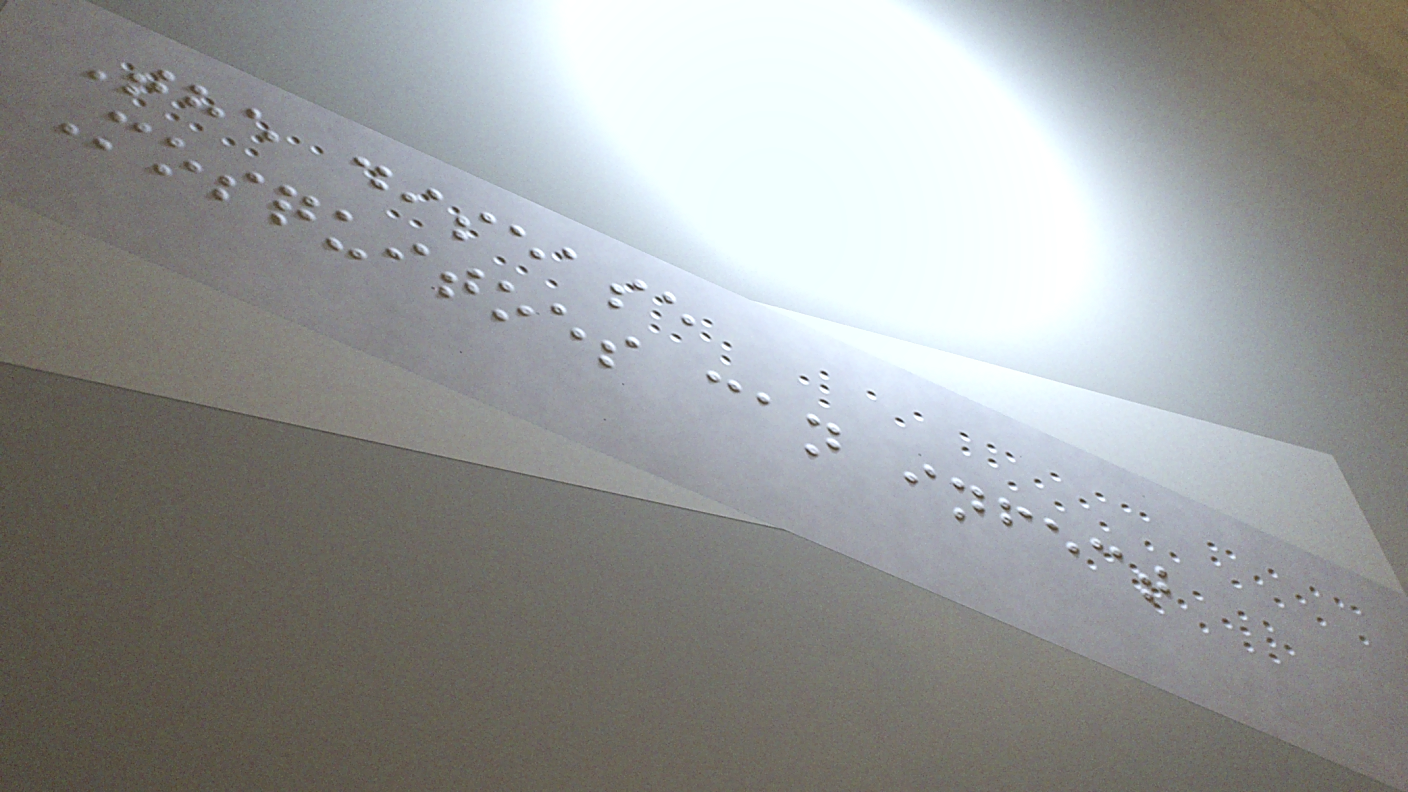The disease
Mosquitoes can infect
